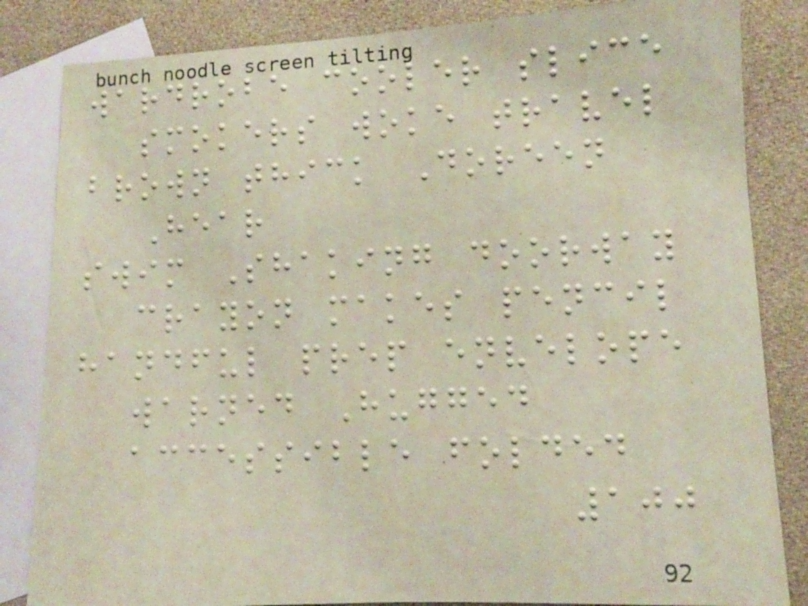wardrobe cooler slice
smokers woke travel
brown thick Doreen
Hear
swim Shaking doorway
crayon makes pencil
handful prep envelope
warned Hugged
accessible folded
100
